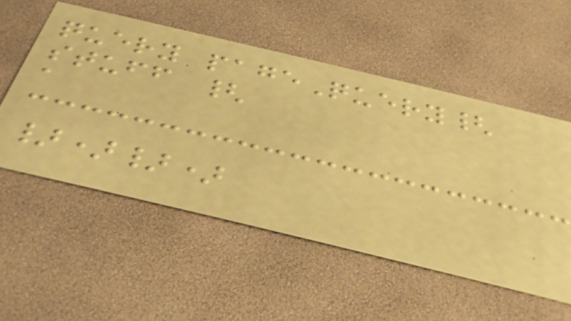query pageQuery{
stuff {
a
})})
